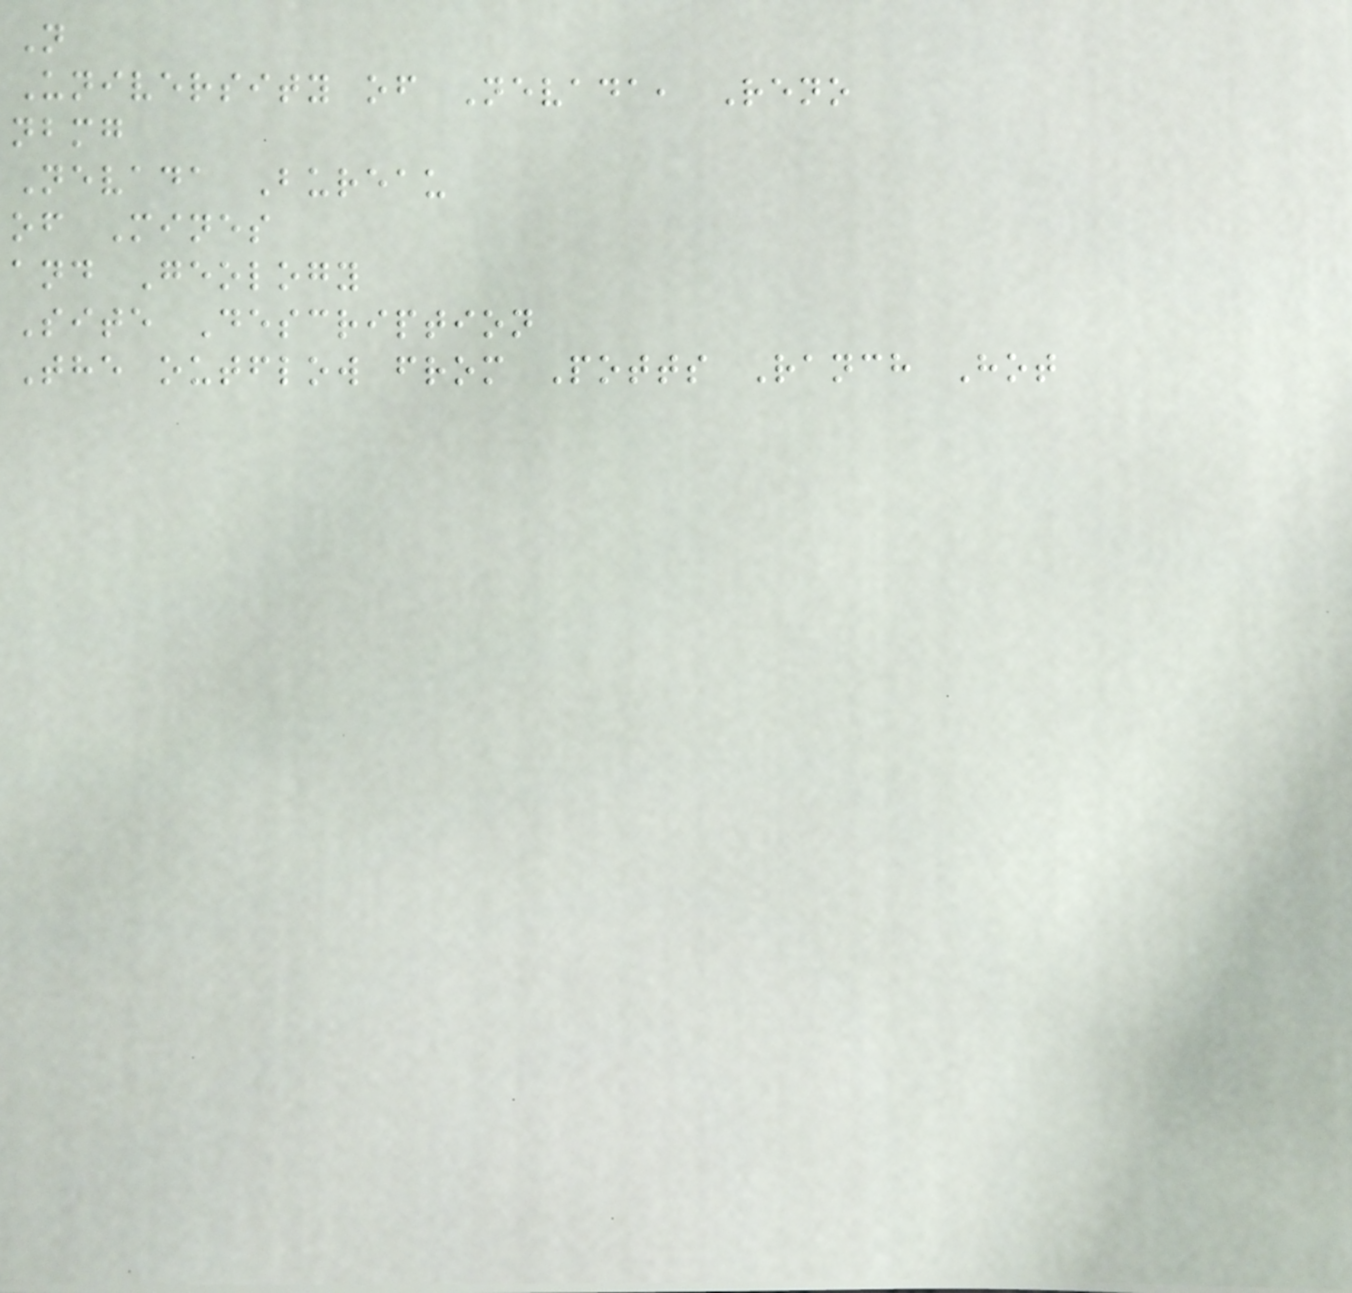N
University of Nevada, Reno
nbmg
Nevada Bureau
of Mines
and Geology
Site Description
The outflow from Potts Ranch Hot
